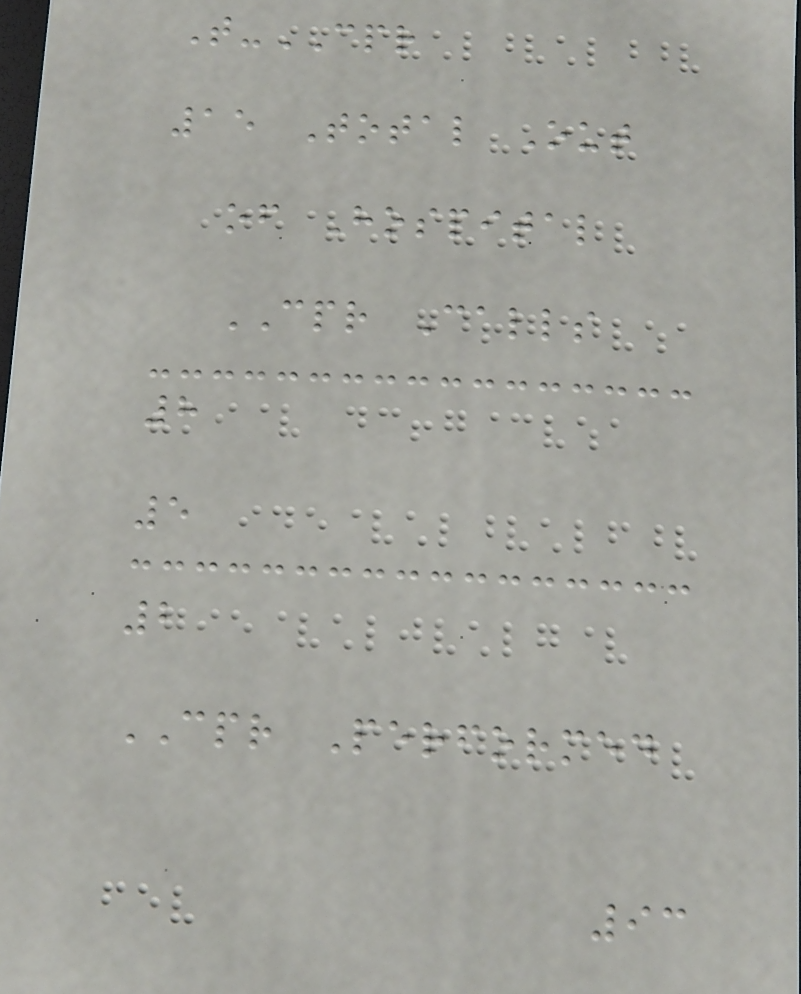T-CPR
15 Total Out
of Hospital
CPR Calls
8
5
2
CPR Performed
93
